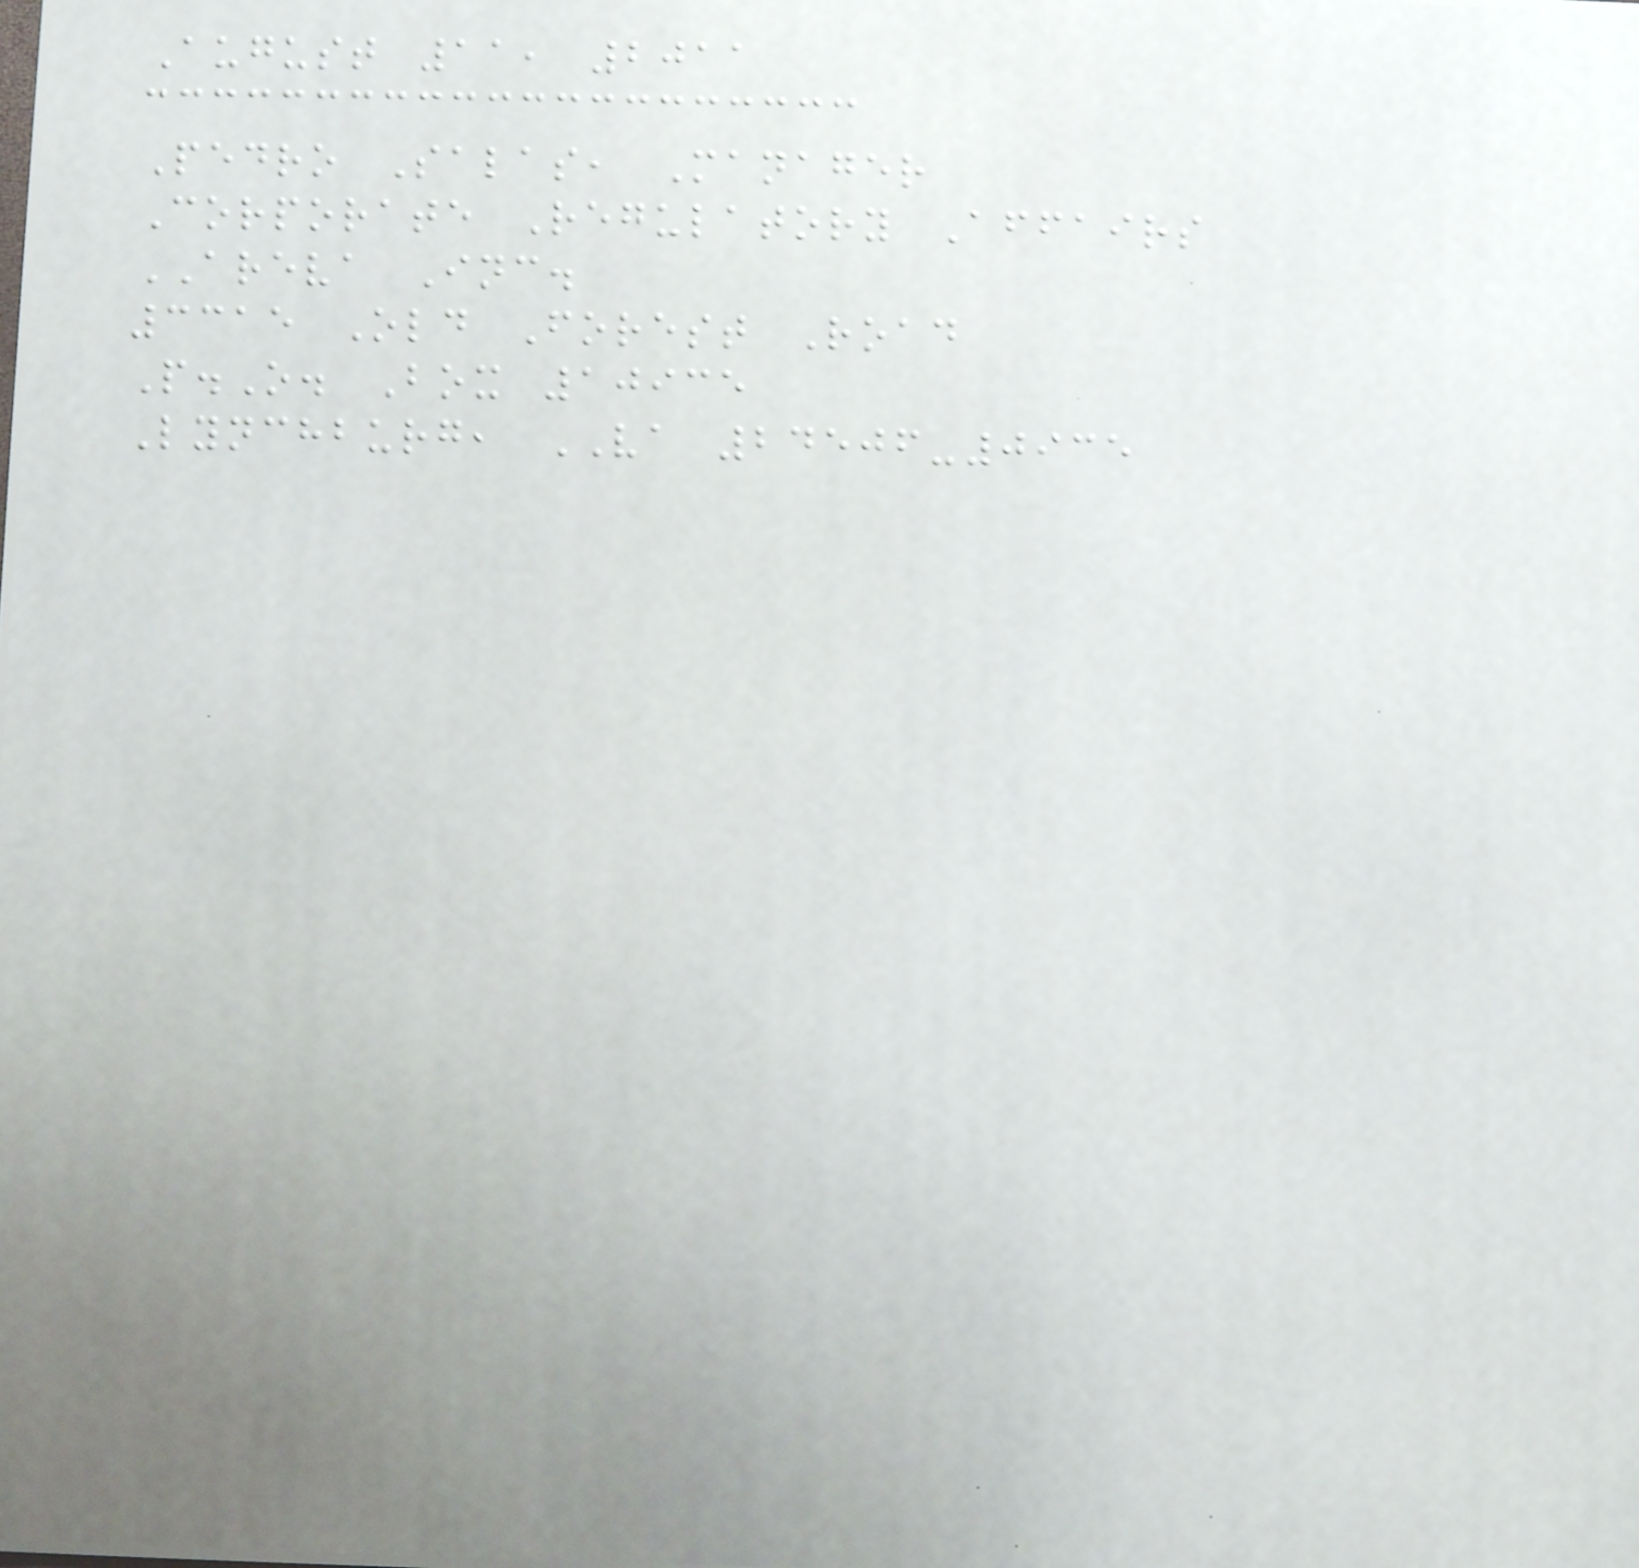August 11, 2011
Pedro Salas, Manager
Corporate Regulatory Affairs
AREVA Inc.
3315 Old Forest Road
P.O. Box 10935
Lynchburg, VA 24506-0935
